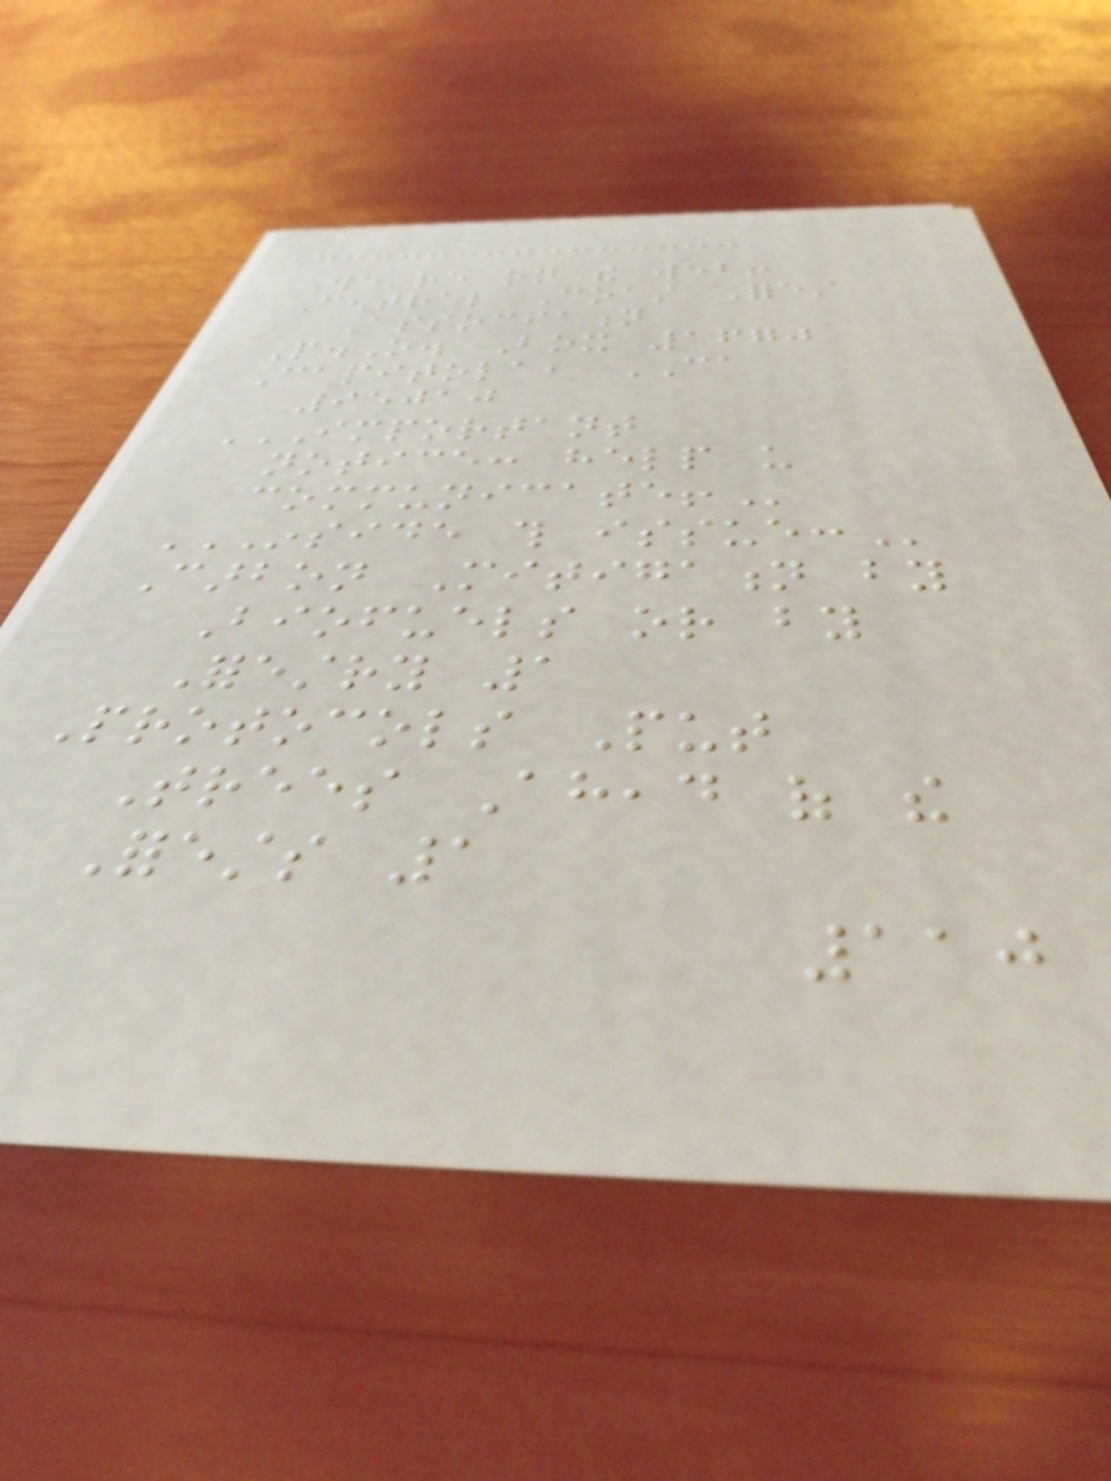We're on the web!
Central Coast Forest
Association
P.O. Box 1670
Capitola, CA
95010
IMPORTANT
NOTICE: HELP US
COMMUNICATE!
INSIDE THIS ISSUE:
Carbon Mitigation by
Biofuels or by
Forestry 1
Protocols Put
Trees Ahead of the
Forests 1
110
